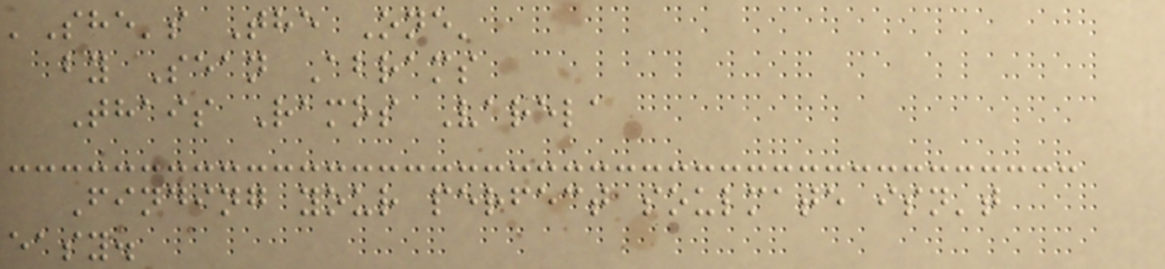'She's The One'
by Sean Abrams
Thais Ramos Varela
Finding your perfect soulmate isn't
easy.
